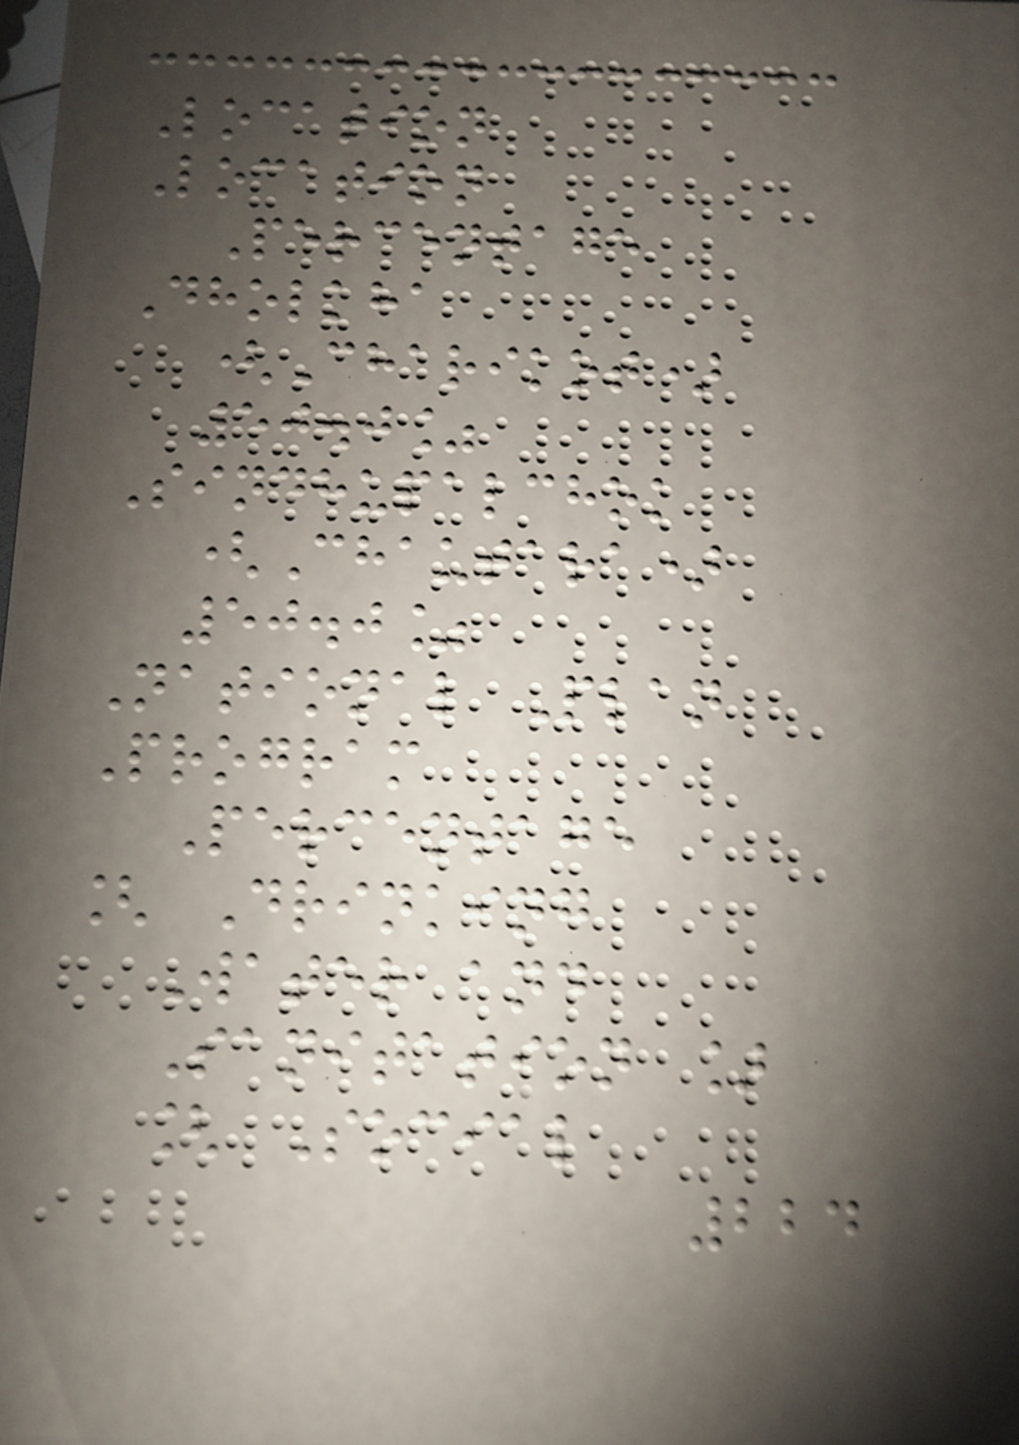Location
Location
Percentage
Dholkha
(Charikot)
50.0%
Sindhupalchok
(Chautara)
50.0%
National Plan
Program
Percentage
[ Drinking
Water and
Sanitation ]
[ Social
224
